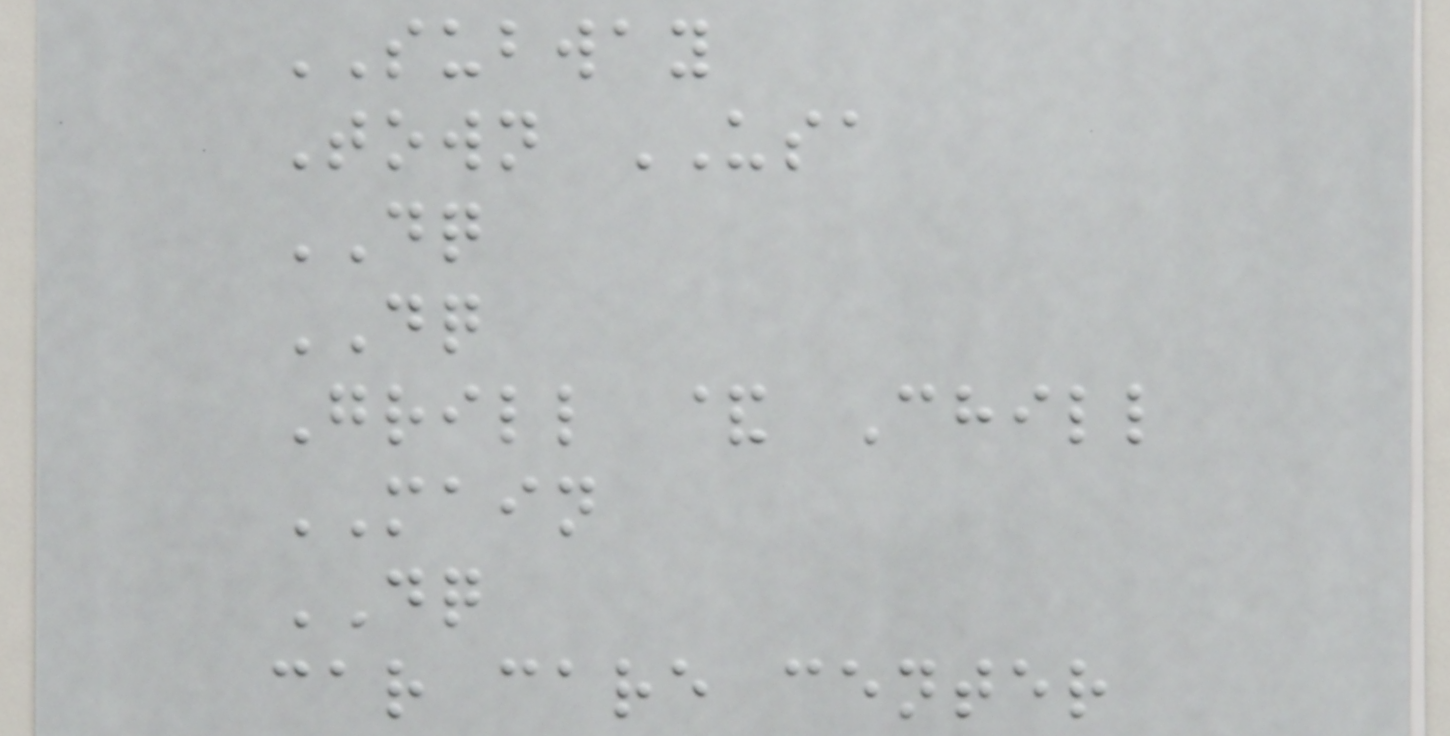SUBWAY
Town USA
DQ
DQ
Grill & Chill
MAIN
DQ
car care center
